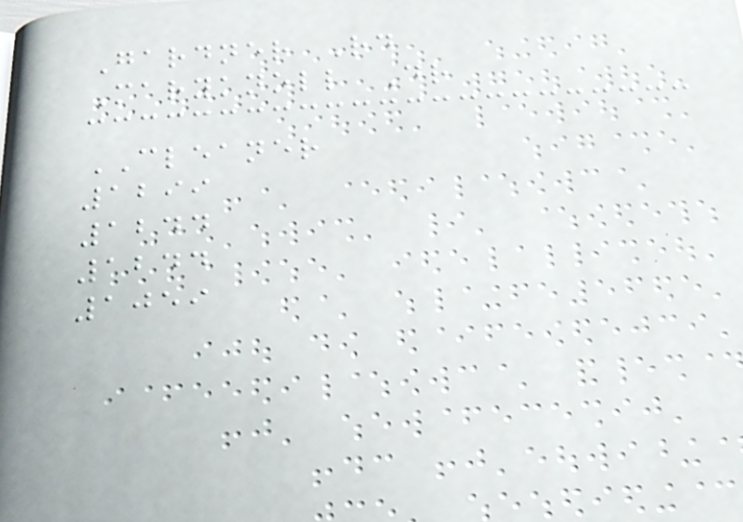Gardner Rd
Maryknoll Dr
CLEANER
1299
1244
1244
1059
